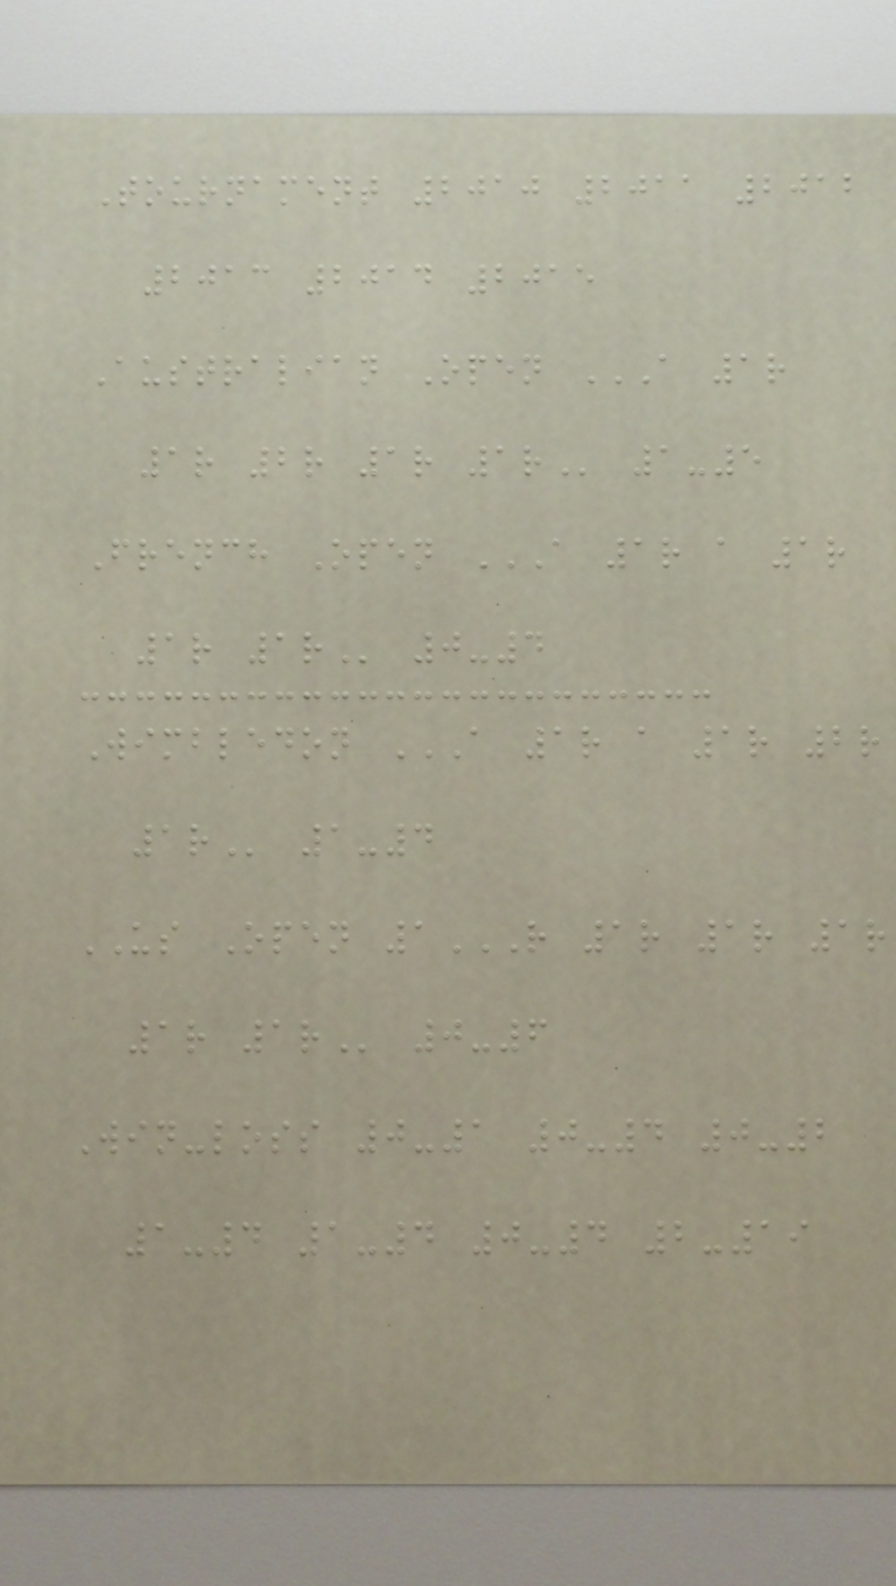Tournament 2010 2011 2012
2013 2014 2015
Australian Open A 1R
1R 2R 1R 1R 1-5
French Open A 1R A 1R
1R 1R 0-4
Wimbledon A 1R A 1R 2R
1R 1-4
US Open 1R 1R 1R 1R
1R 1R 0-6
Win-loss 0-1 0-4 0-2
1-4 1-4 0-4 2-19
